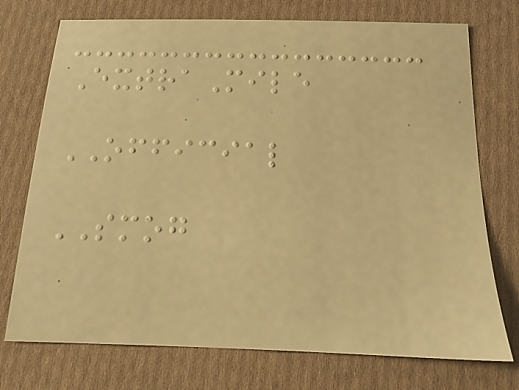ExtraMile
OFFICIAL
SMOG
